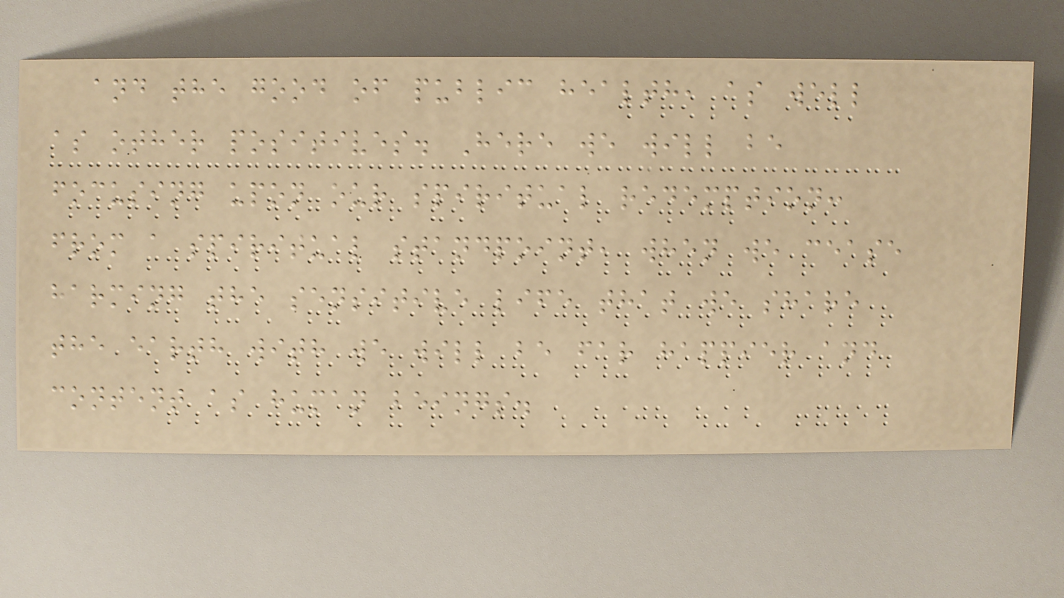and the good of public health, as well
as other positives. Here we will be
focusing upon our spiritual redemption:
from a spiritual standpoint, when we cease
harming the sensitive life that we share
the earth with we will be far happier and
content as human beings.
